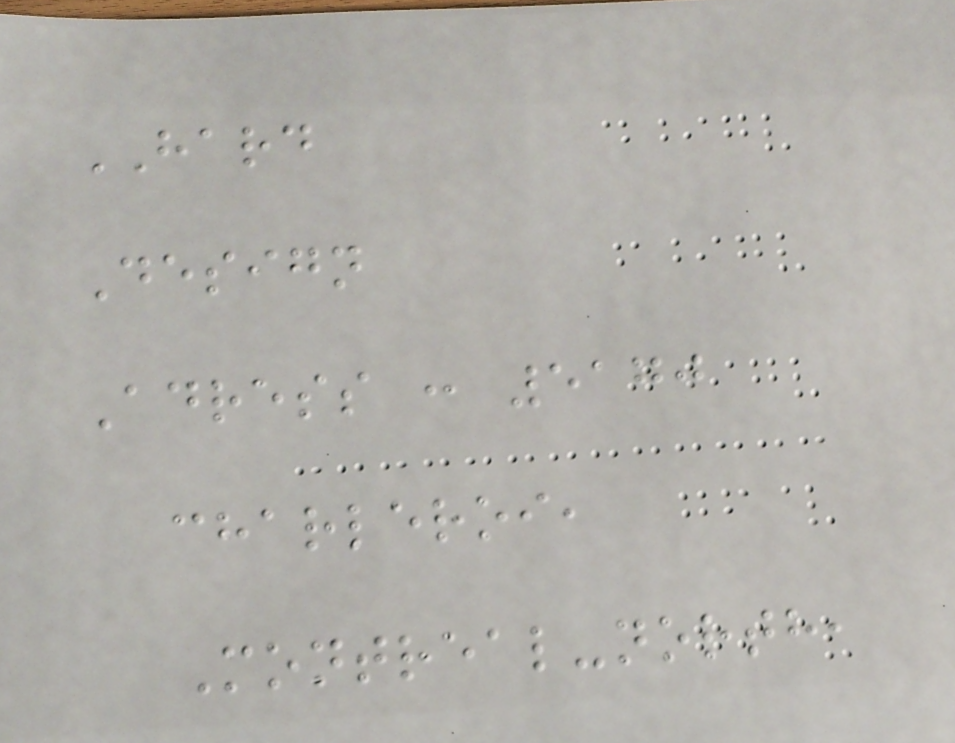HARD
Design
Adress : 5170
charleroi,
Montreal-north,
